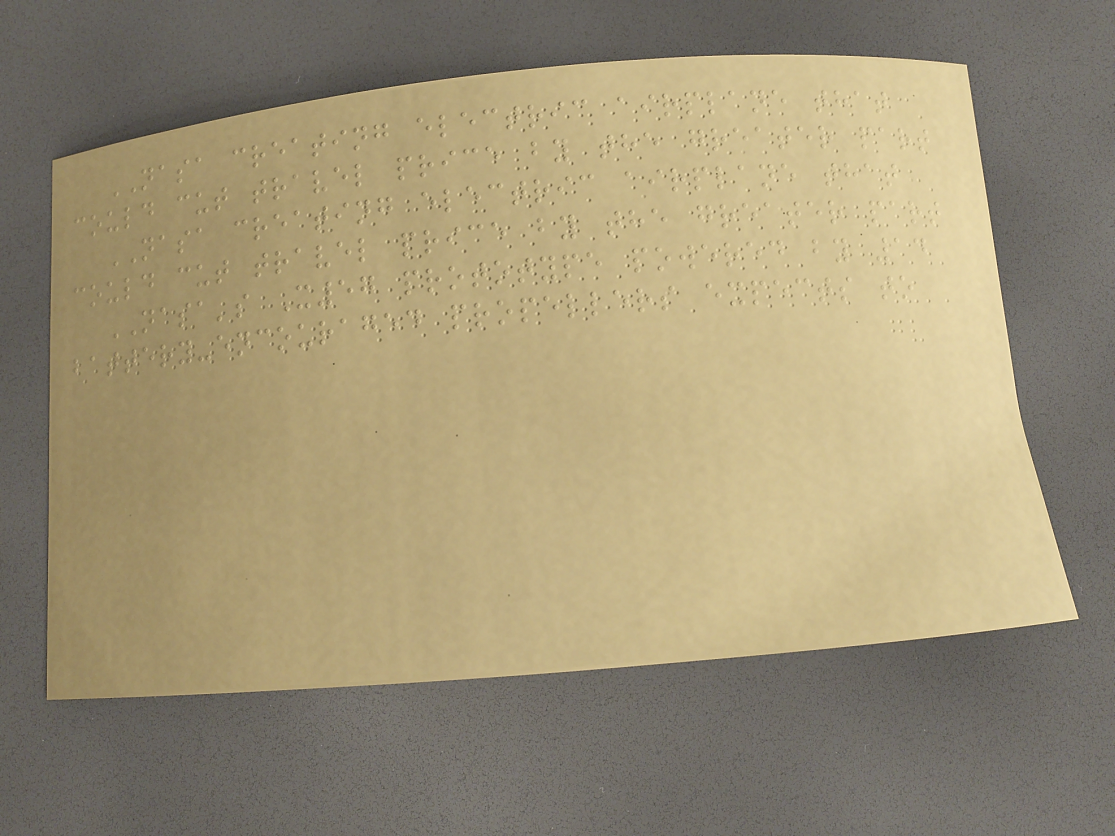NASA creating electric airplane that
could cut travel price by the greater part
NASA creating electric airplane that
could cut travel price by the greater part
NASA's X57 prototype powered by 14
battery-encouraged propellers expects to
